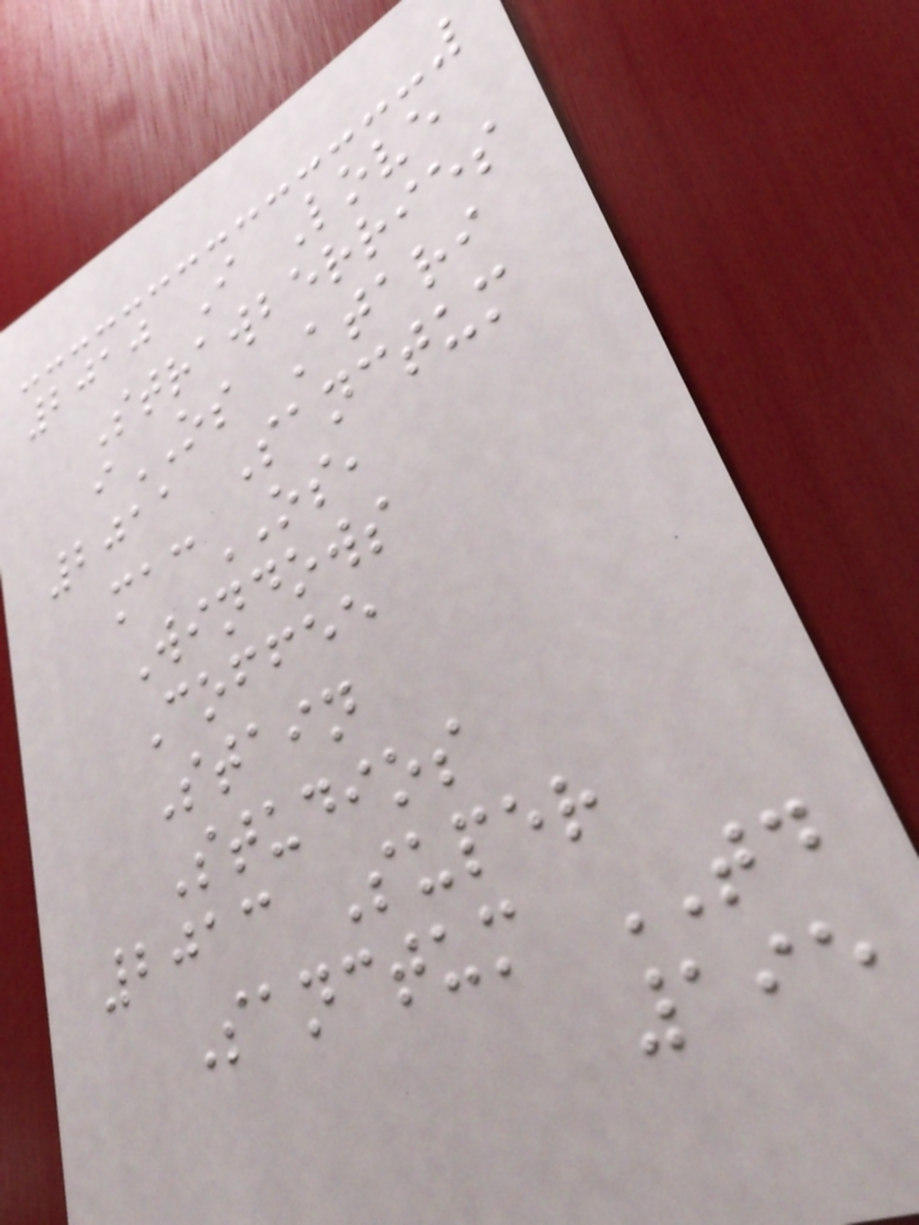2010 I Love
Strawberries
iOS Atari
2011 Sanctum
macOS,
Windows
Coffee
Stain
Studios
2013 Super
Sanctum TD
195
